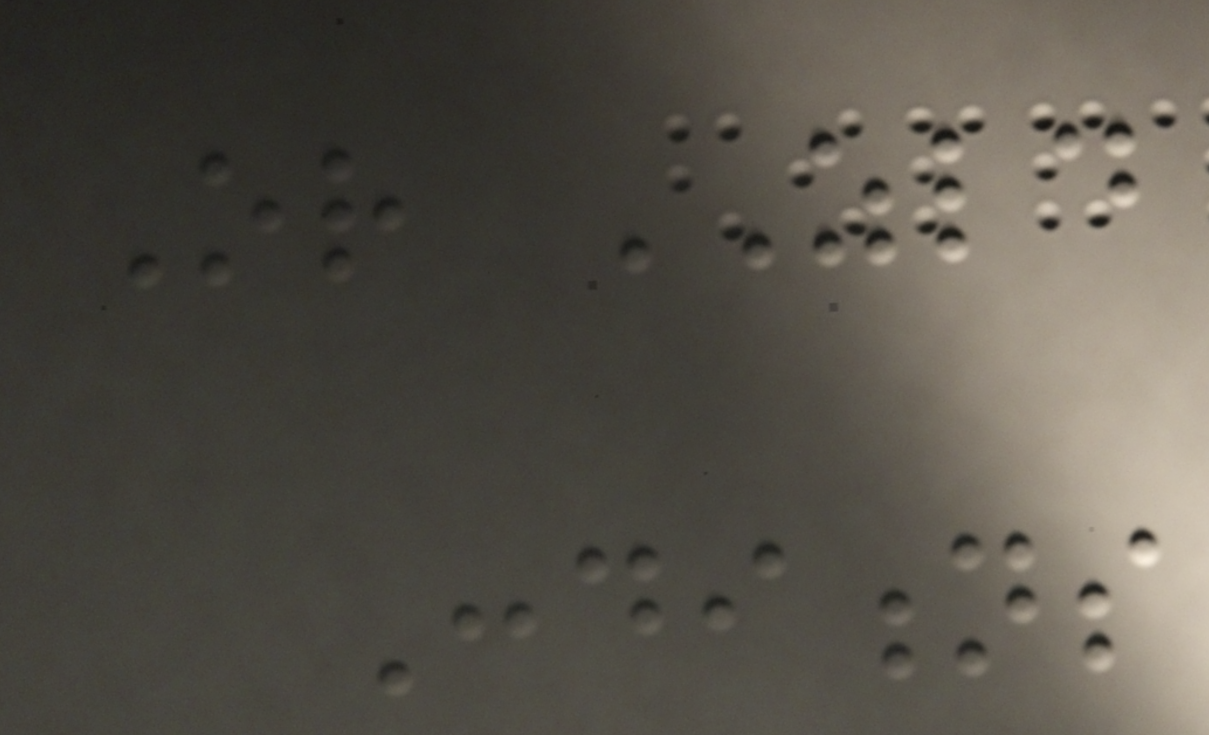Or ZLD
Conditions
